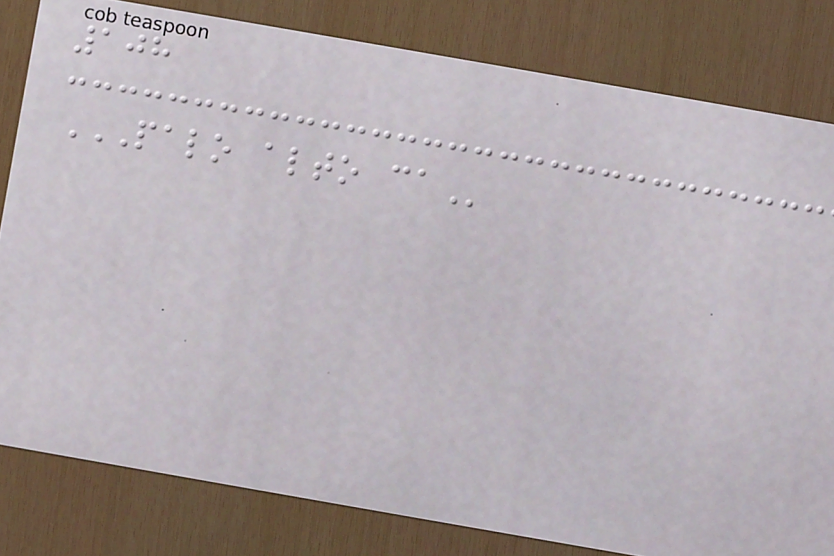108
PALO ALTO CA
